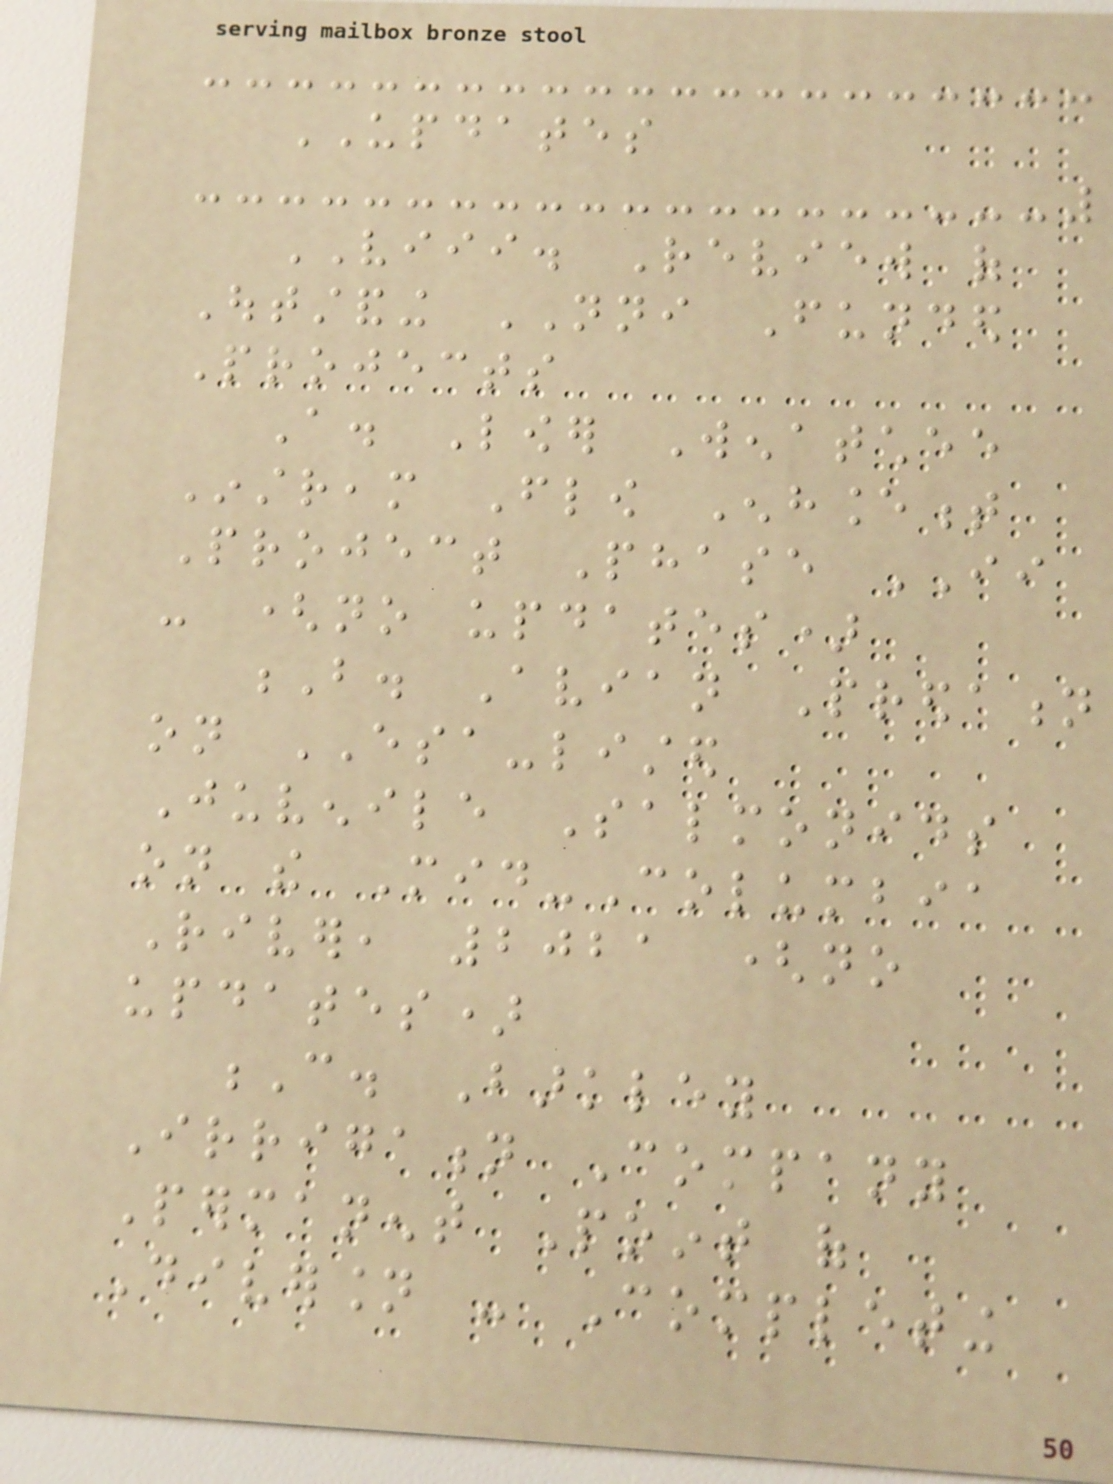UPDATES
VIII. Review of
Outstanding NNI Funded
Projects
A. Lower Wenatchee
Instream Flow Enhancement
Project Phase II
- (no updates)
B. Avian Predation
on ESA-listed
Juvenile Salmonids
on the Mid-Columbia
River, 2021 (no
updates)
C. Barkley
Irrigation Company
Permanent Point of
Diversion - Completing
